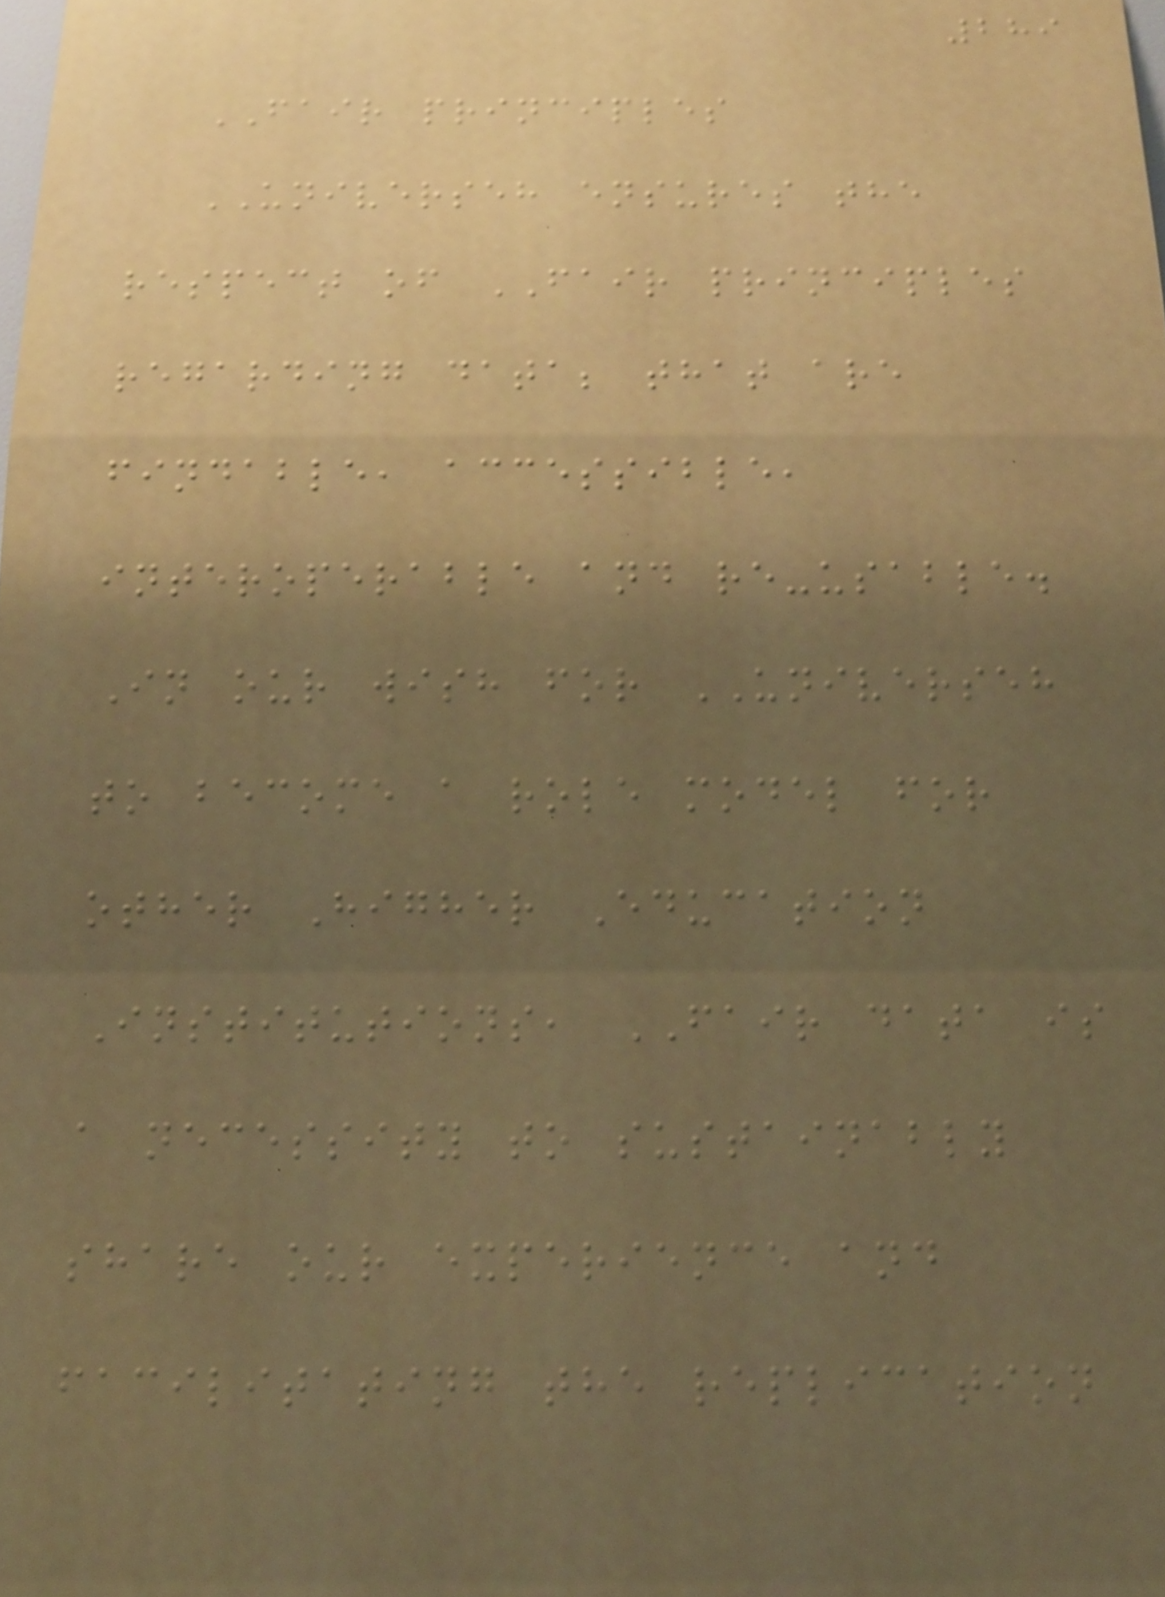289
FAIR principles
UNIVERSEH ensures the
respect of FAIR principles
regarding data; that are
findable, accessible,
interoperable and re-usable.
In our wish for UNIVERSEH
to become a role model for
other Higher Education
Institutions, FAIR data is
a necessity to sustainably
share our experience and
facilitating the replication
